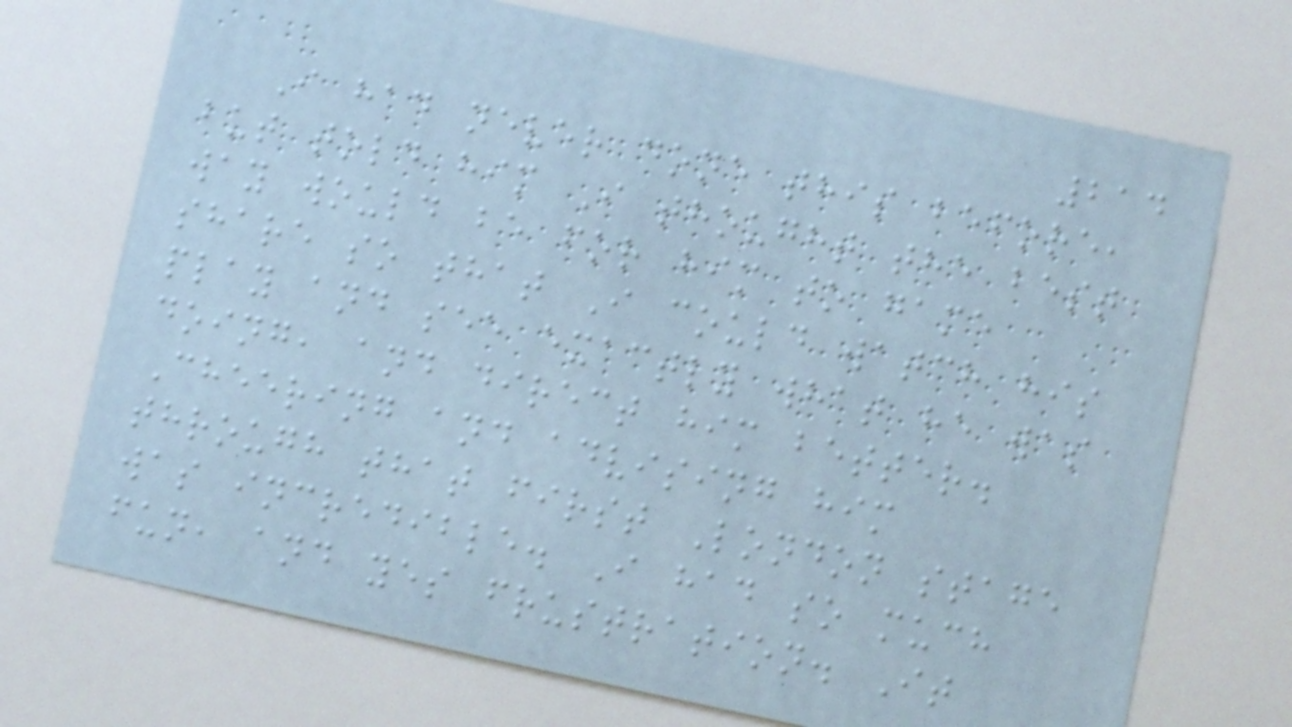214
I had never done this before,
but told him I thought the best
way would be for him to game
share so that I could watch his
play and see exactly what he was
doing, and direct him better.
Cheering and advising him
through that first London stage
was incredible. I had so much
fun, and yes frustration. It
